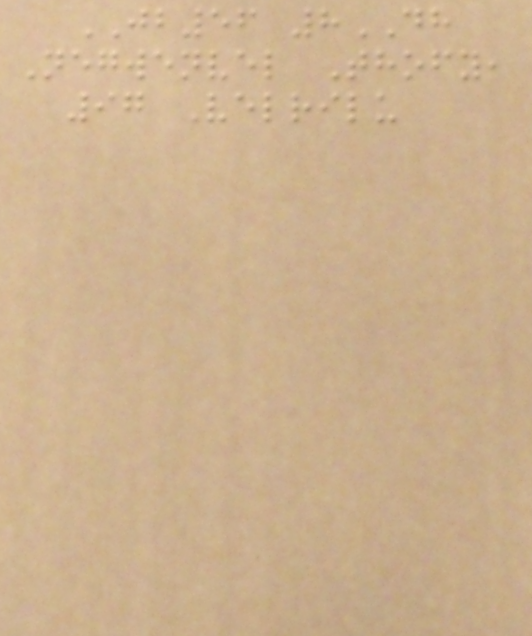JB56 8DH
Negwenvel Thofy,
97 Velrilu
